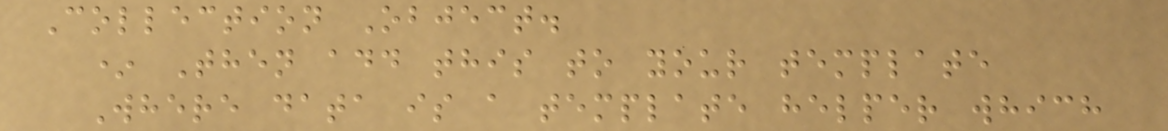Collection Object.
* Then add this to your template
Where data is a template helper which
